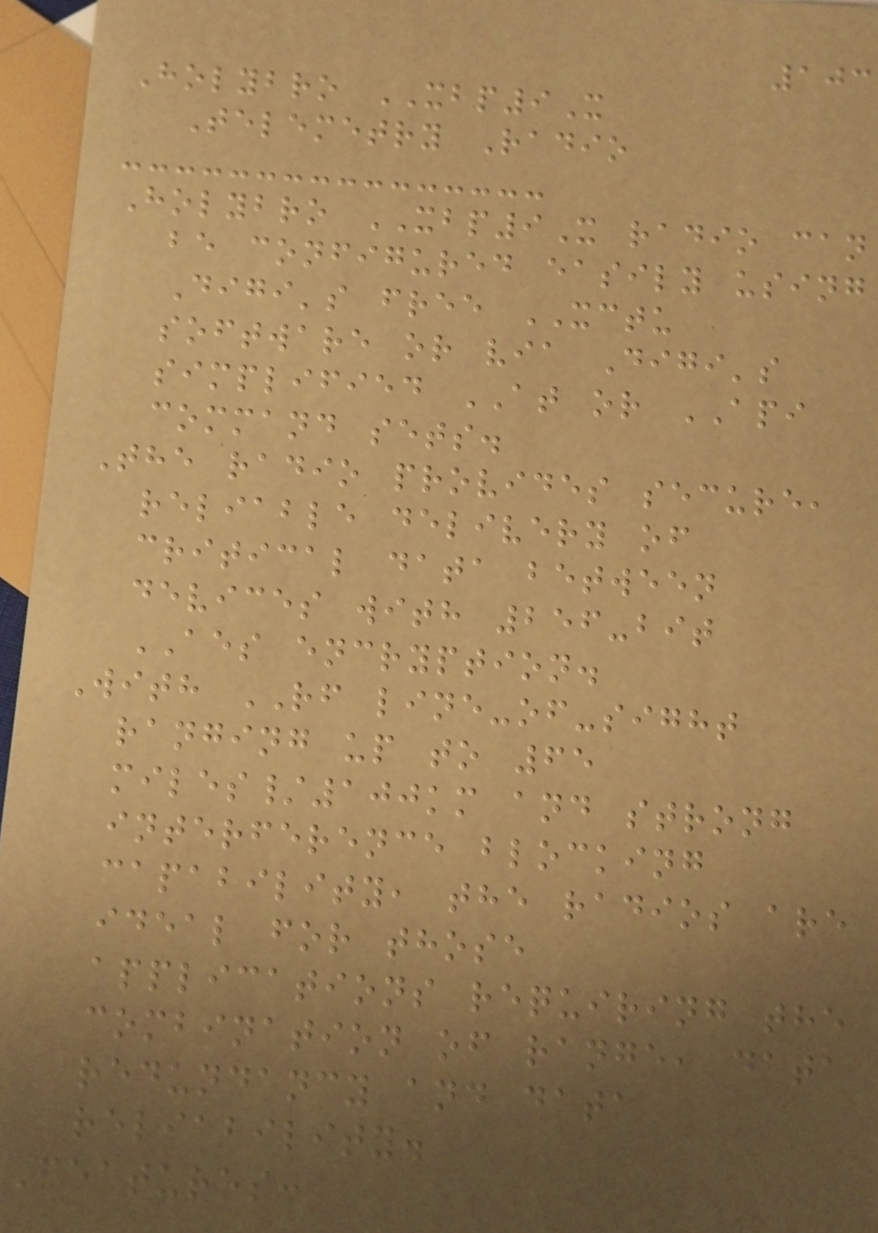103
Holybro XBP9X
Telemetry Radio
Holybro XBP9X radio can
be configured easily using
Digi's free XCTU
software or via Digi's
simplified AT or API
command sets.
The radio provides secure,
reliable delivery of
critical data between
devices with 256-bit
AES encryption.
With RF line-of-sight
ranging up to 65
miles/100km and strong
interference blocking
capability, the radios are
ideal for those
applications requiring the
combination of range, data
redundancy and data
reliability.
Features:
